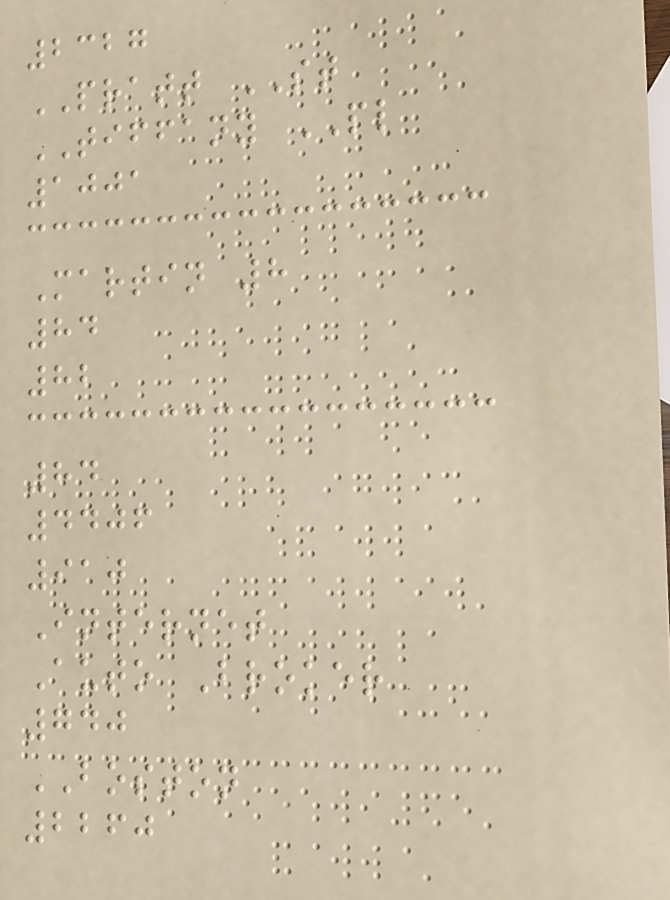2327
PRATT ST
TIFFANY PL
1001
Martin 8
84
82
84
4406
910
Internet
Auto Broker
740
BOSTON
2260
